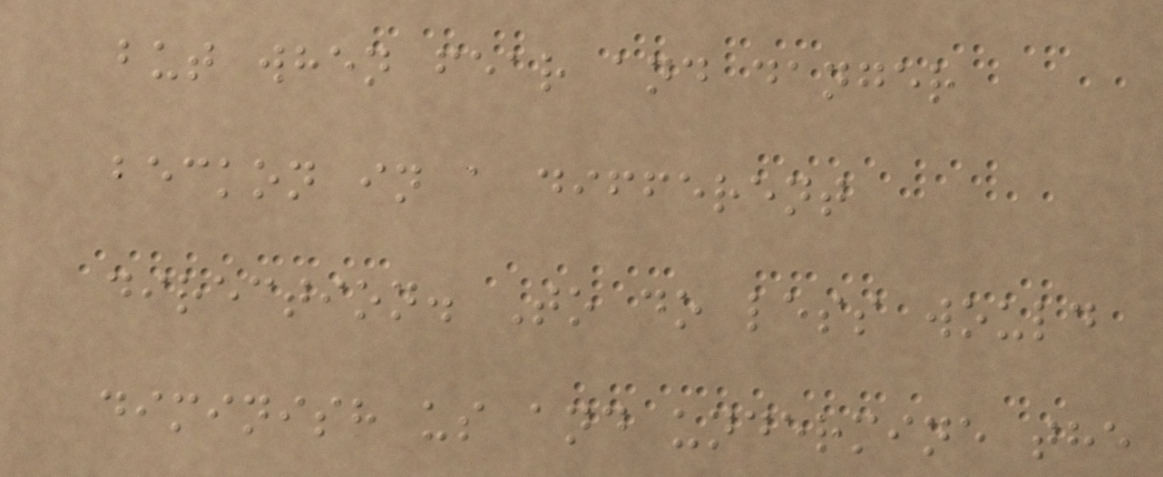but when fear and danger
beckon in a different
direction. To do less would
diminish us and undermine the
